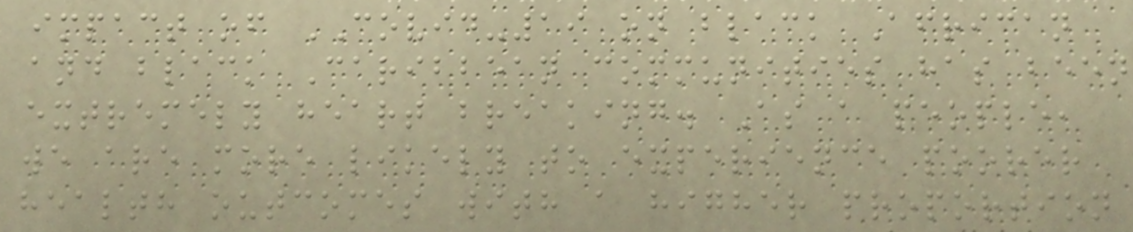impact of COVID-19 on black African
and black Caribbean communities has been
extremely heart breaking. As a people,
we are more likely to experience poorer
health outcomes with a higher proportion
